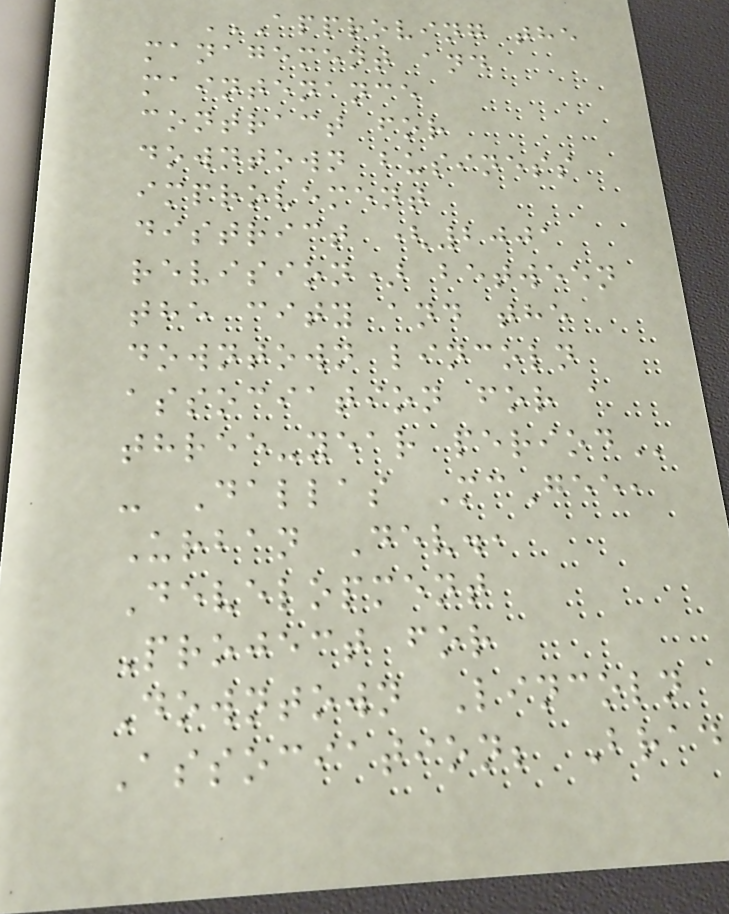APPROVING THE
MANAGEMENT AND
MAINTENANCE
CONTRACT FOR
DOWNTOWN BUSINESS
IMPROVEMENT
DISTRICT (2001
REVISION) BETWEEN
THE CITY AND THE
DOWNTOWN LINCOLN
ASSOCIATION FOR A
THREE-YEAR PERIOD
- Dallas McGee,
Urban Dev.,
Development
Project for
Downtown Lincoln
Association; Brad
